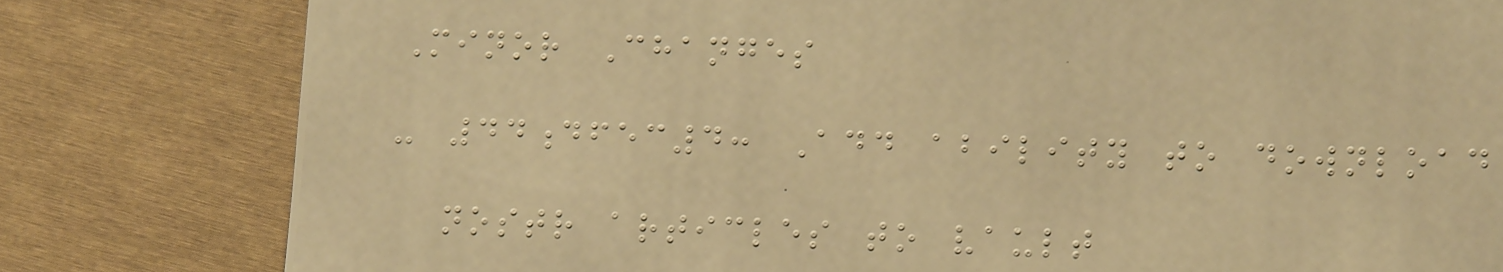Minor Changes
- 44dfec4: Add ability to download
nostr articles to vault
